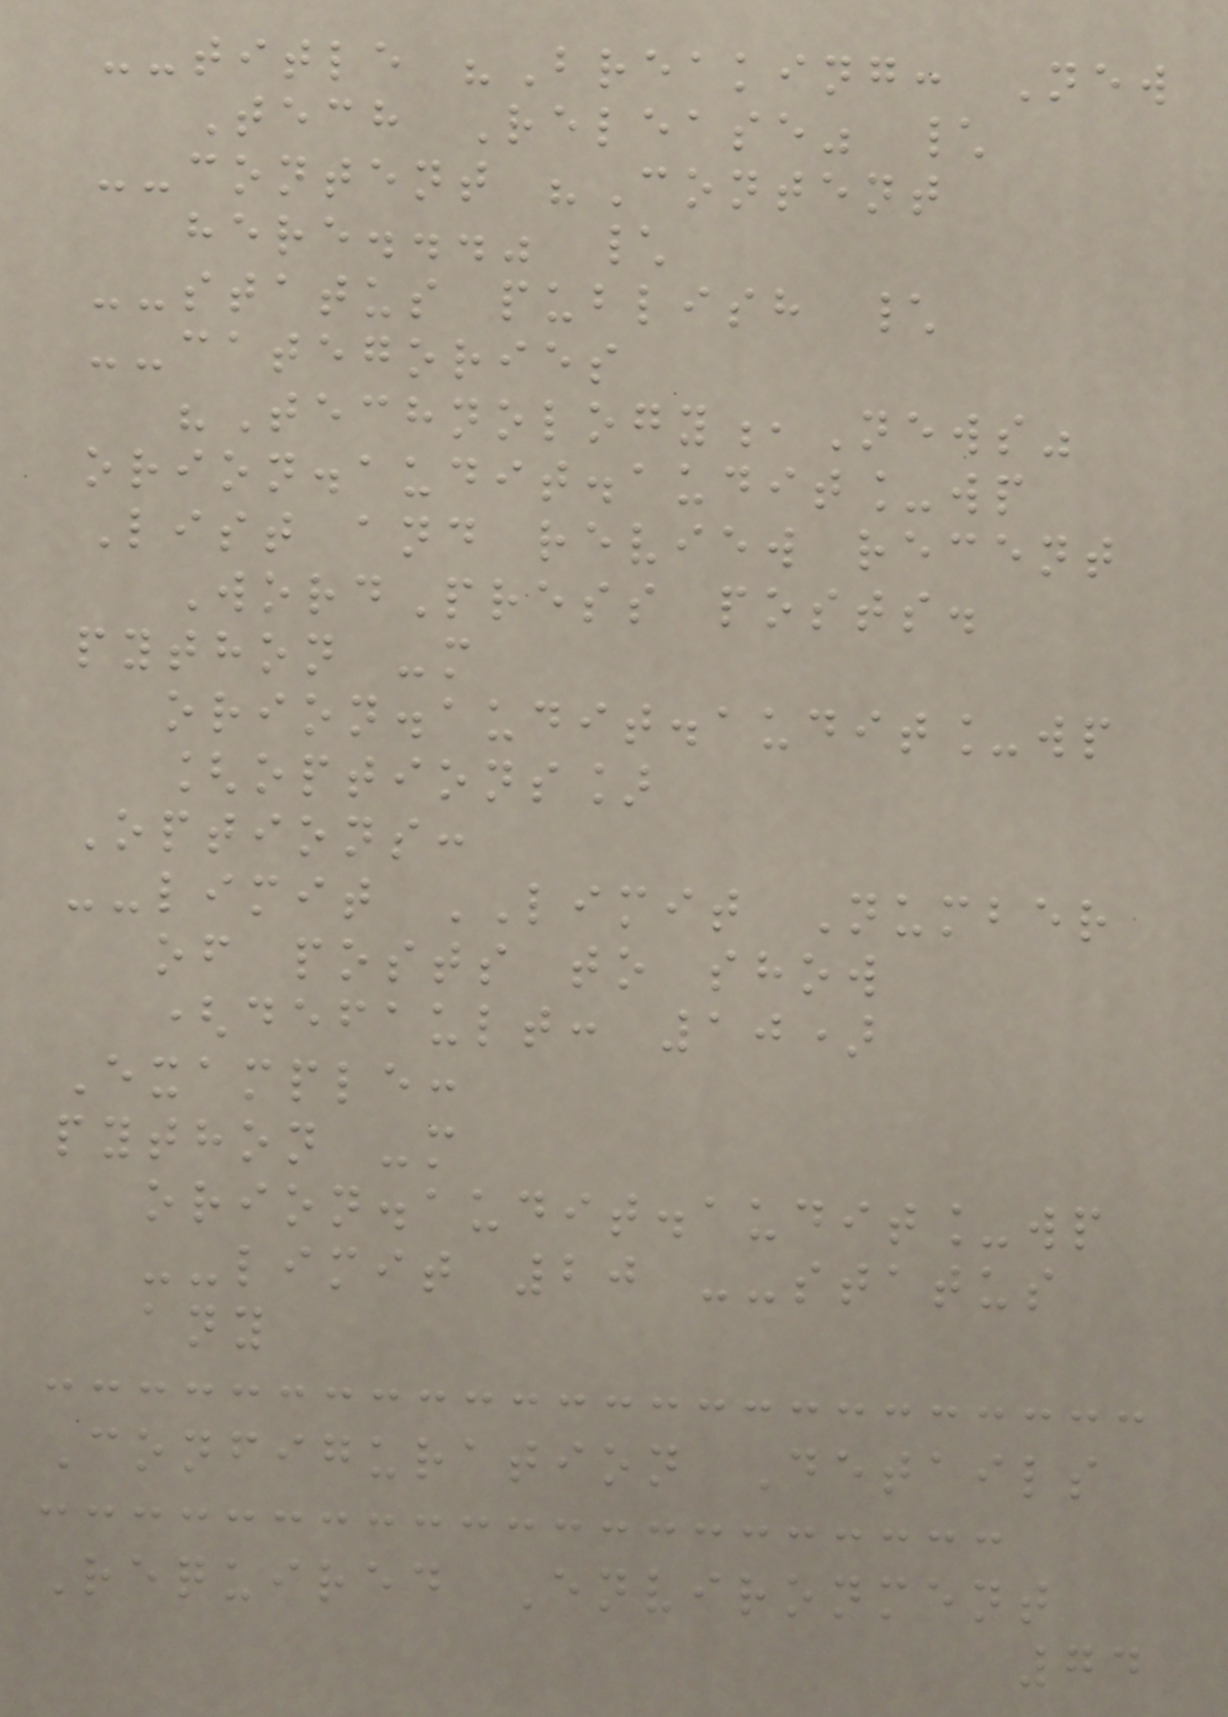--title "Breaking: New
Tech Release" \
--content "Content
here..." \
--status publish \
--categories
"Technology,News"
orion.audit.audit_wp
List and review recent
WordPress posts.
python -m
orion.audit.audit_wp
[options]
Options:
--limit LIMIT Number
of posts to show
(default: 10)
Example:
python -m
orion.audit.audit_wp
--limit 20 --status
any
Configuration Details
Required Environment
74
